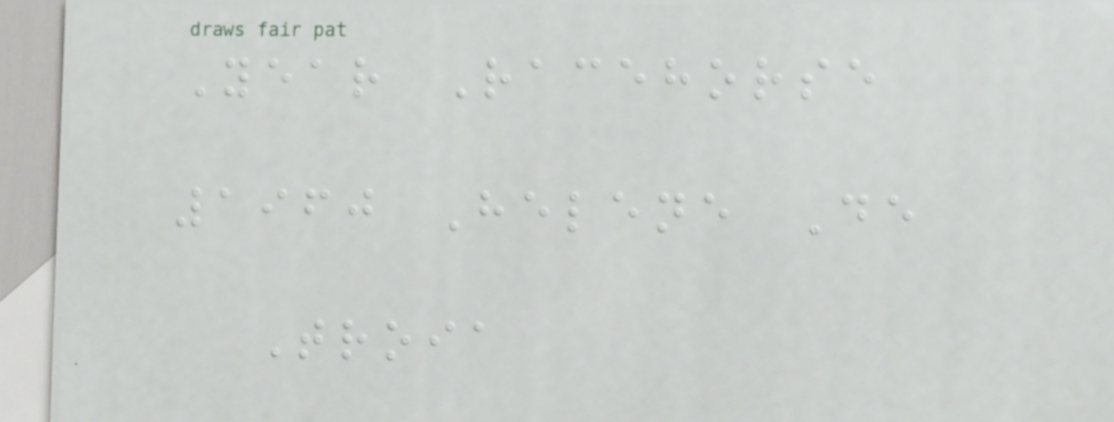Year Racehorse
1960 Helene De
Troia
